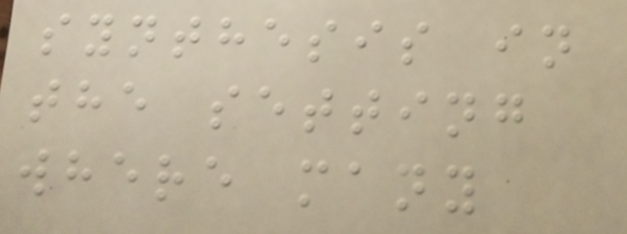synthesis in
the setting
where many
